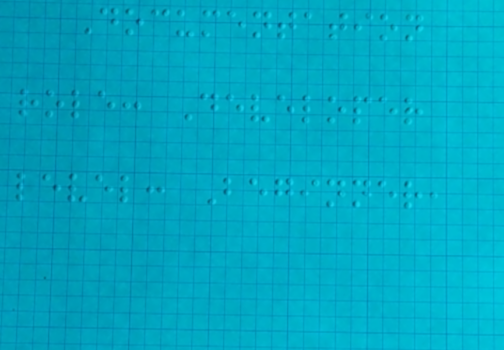Documentation
role: Developer
level: Beginner,
